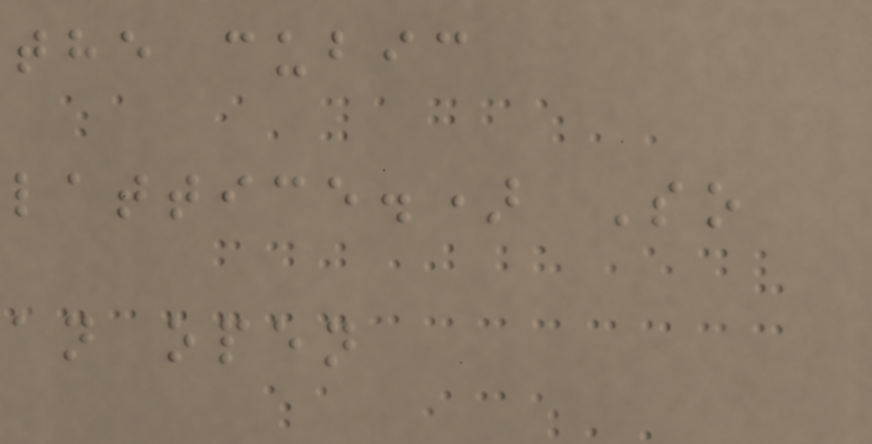the cubic
lattice.) So
an open
